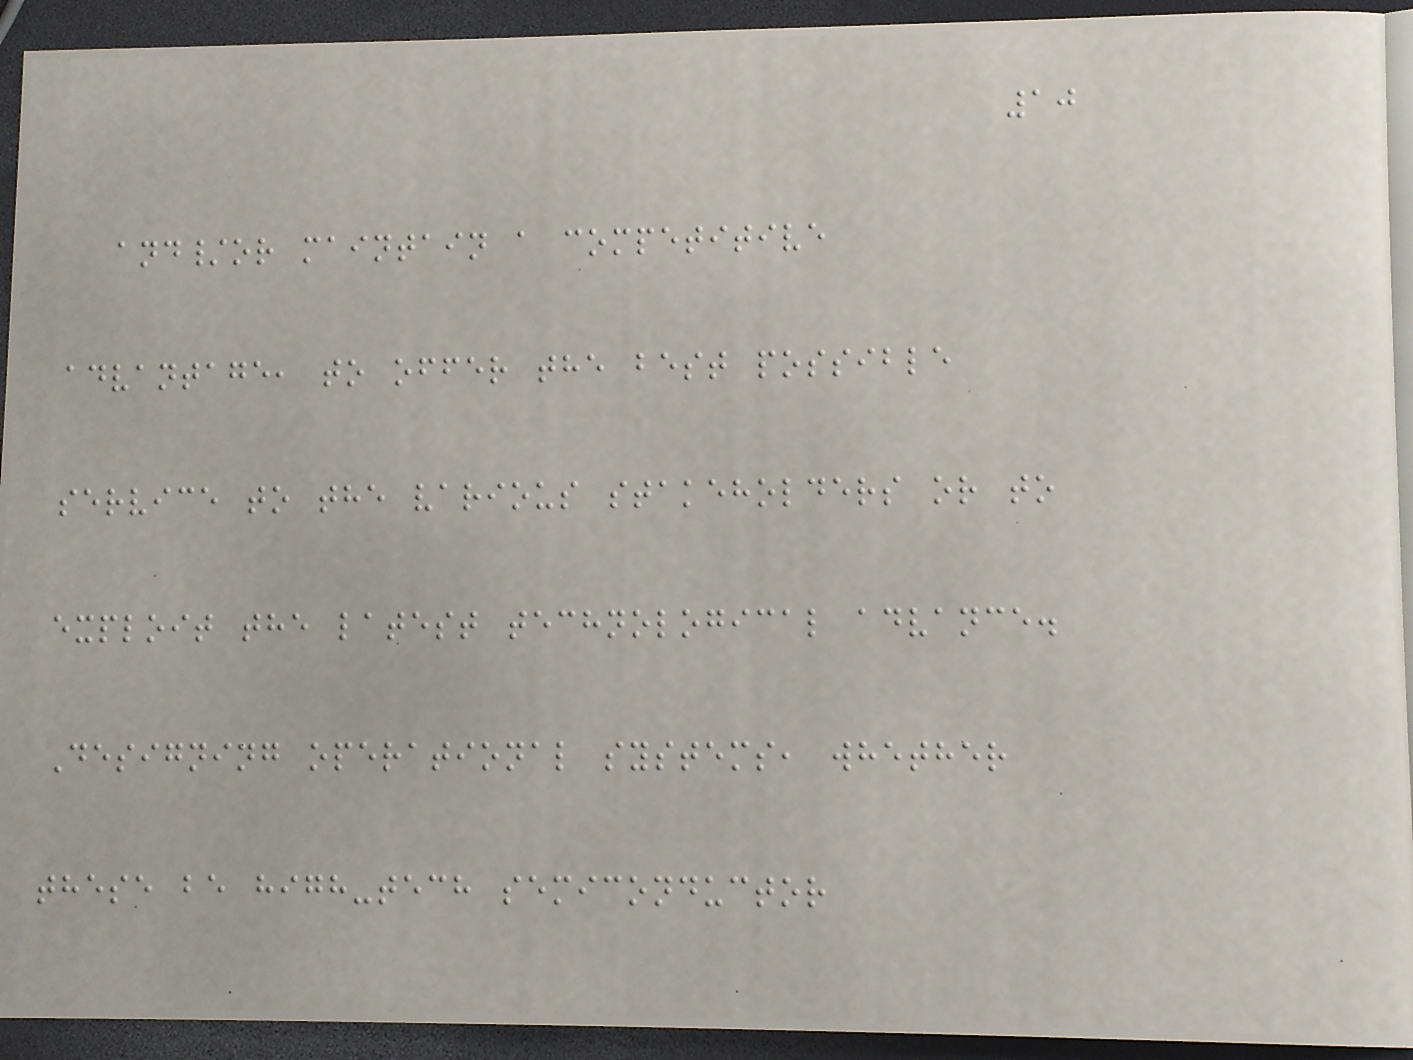10
and/or maintain a competitive
advantage, to offer the best possible
service to the various stakeholders or to
exploit the latest technological advance.
Designing operational systems, whether
these be high-tech semiconductor
